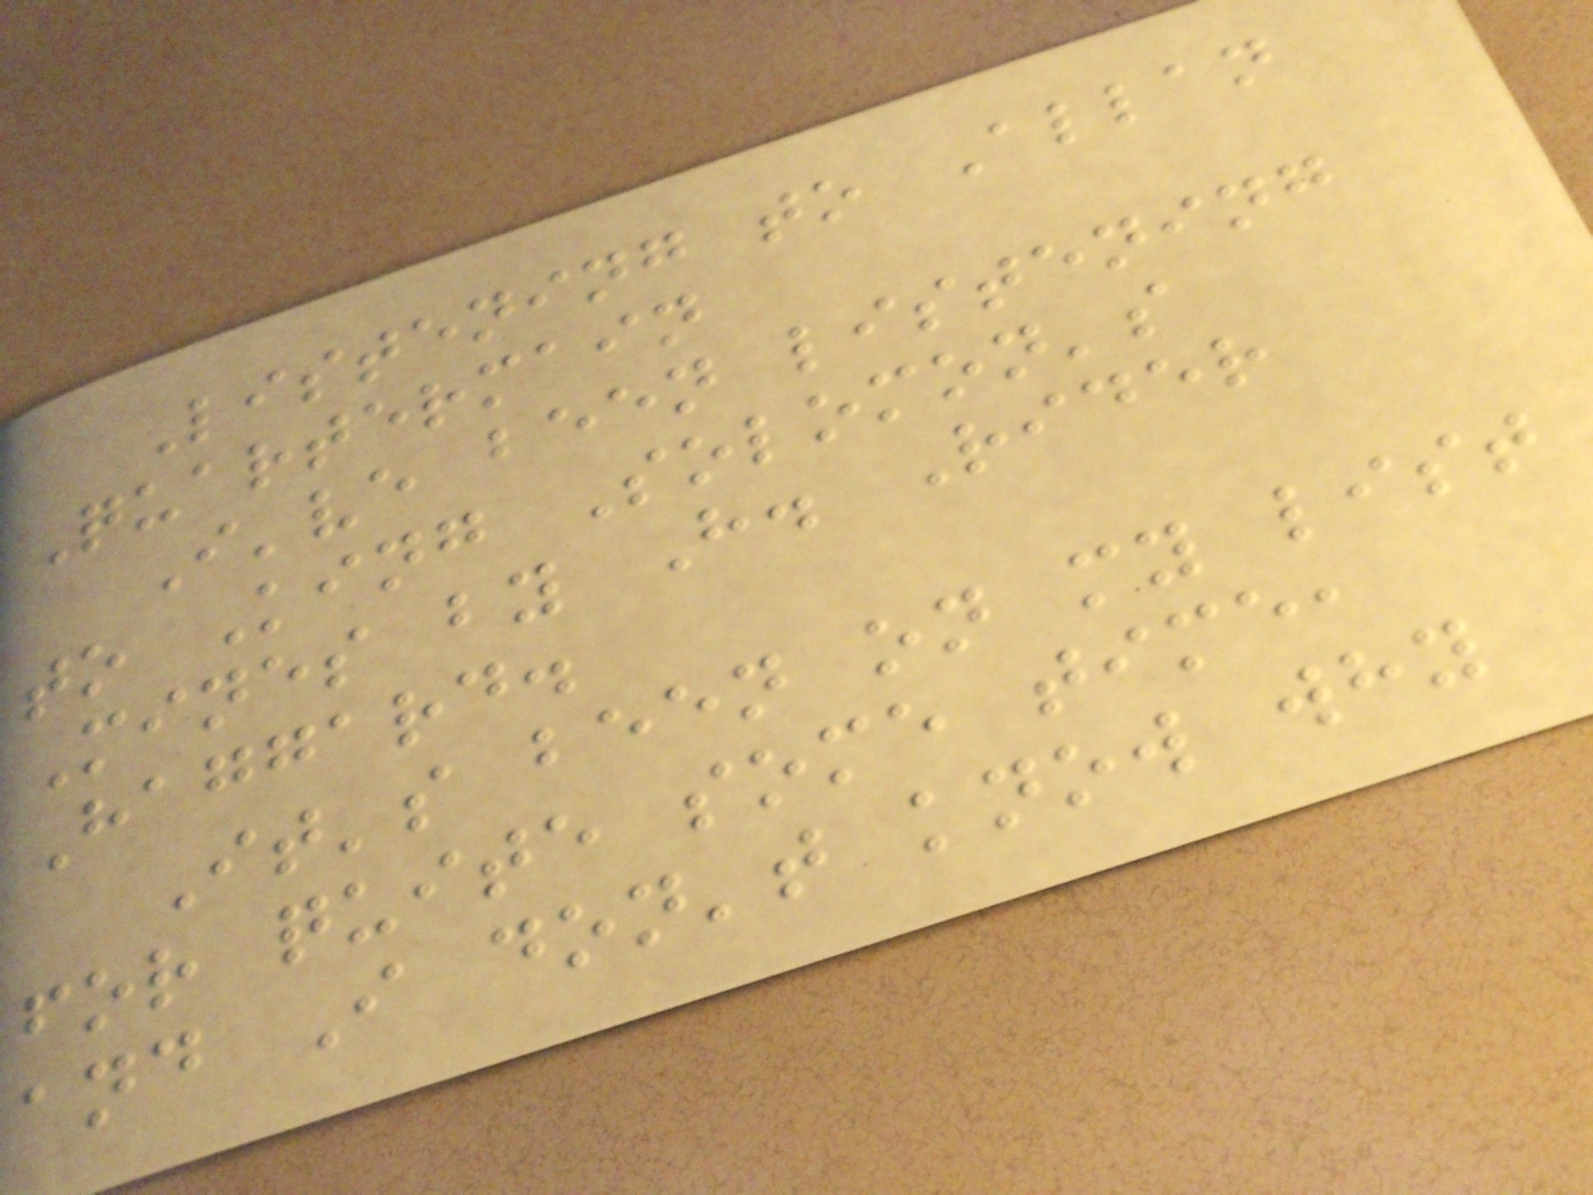Listening to Allan
Quartermain
I've been listening
to King Solomon's
Mines by H. Rider
Haggard.
It's been on my list
for quite some time,
and I don't know why
